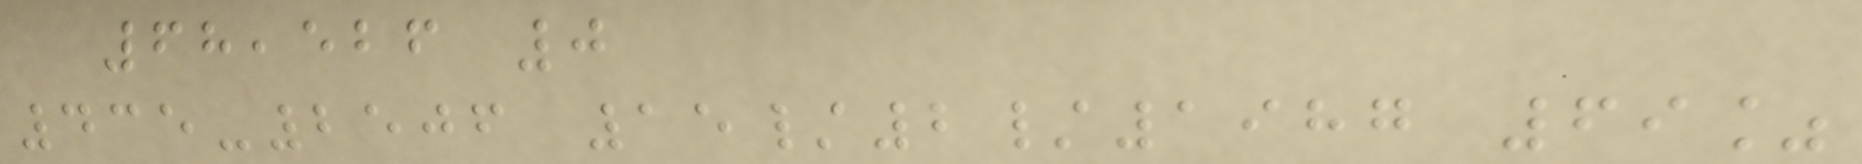68,526 0
435-2506 15/2/1987 69%
